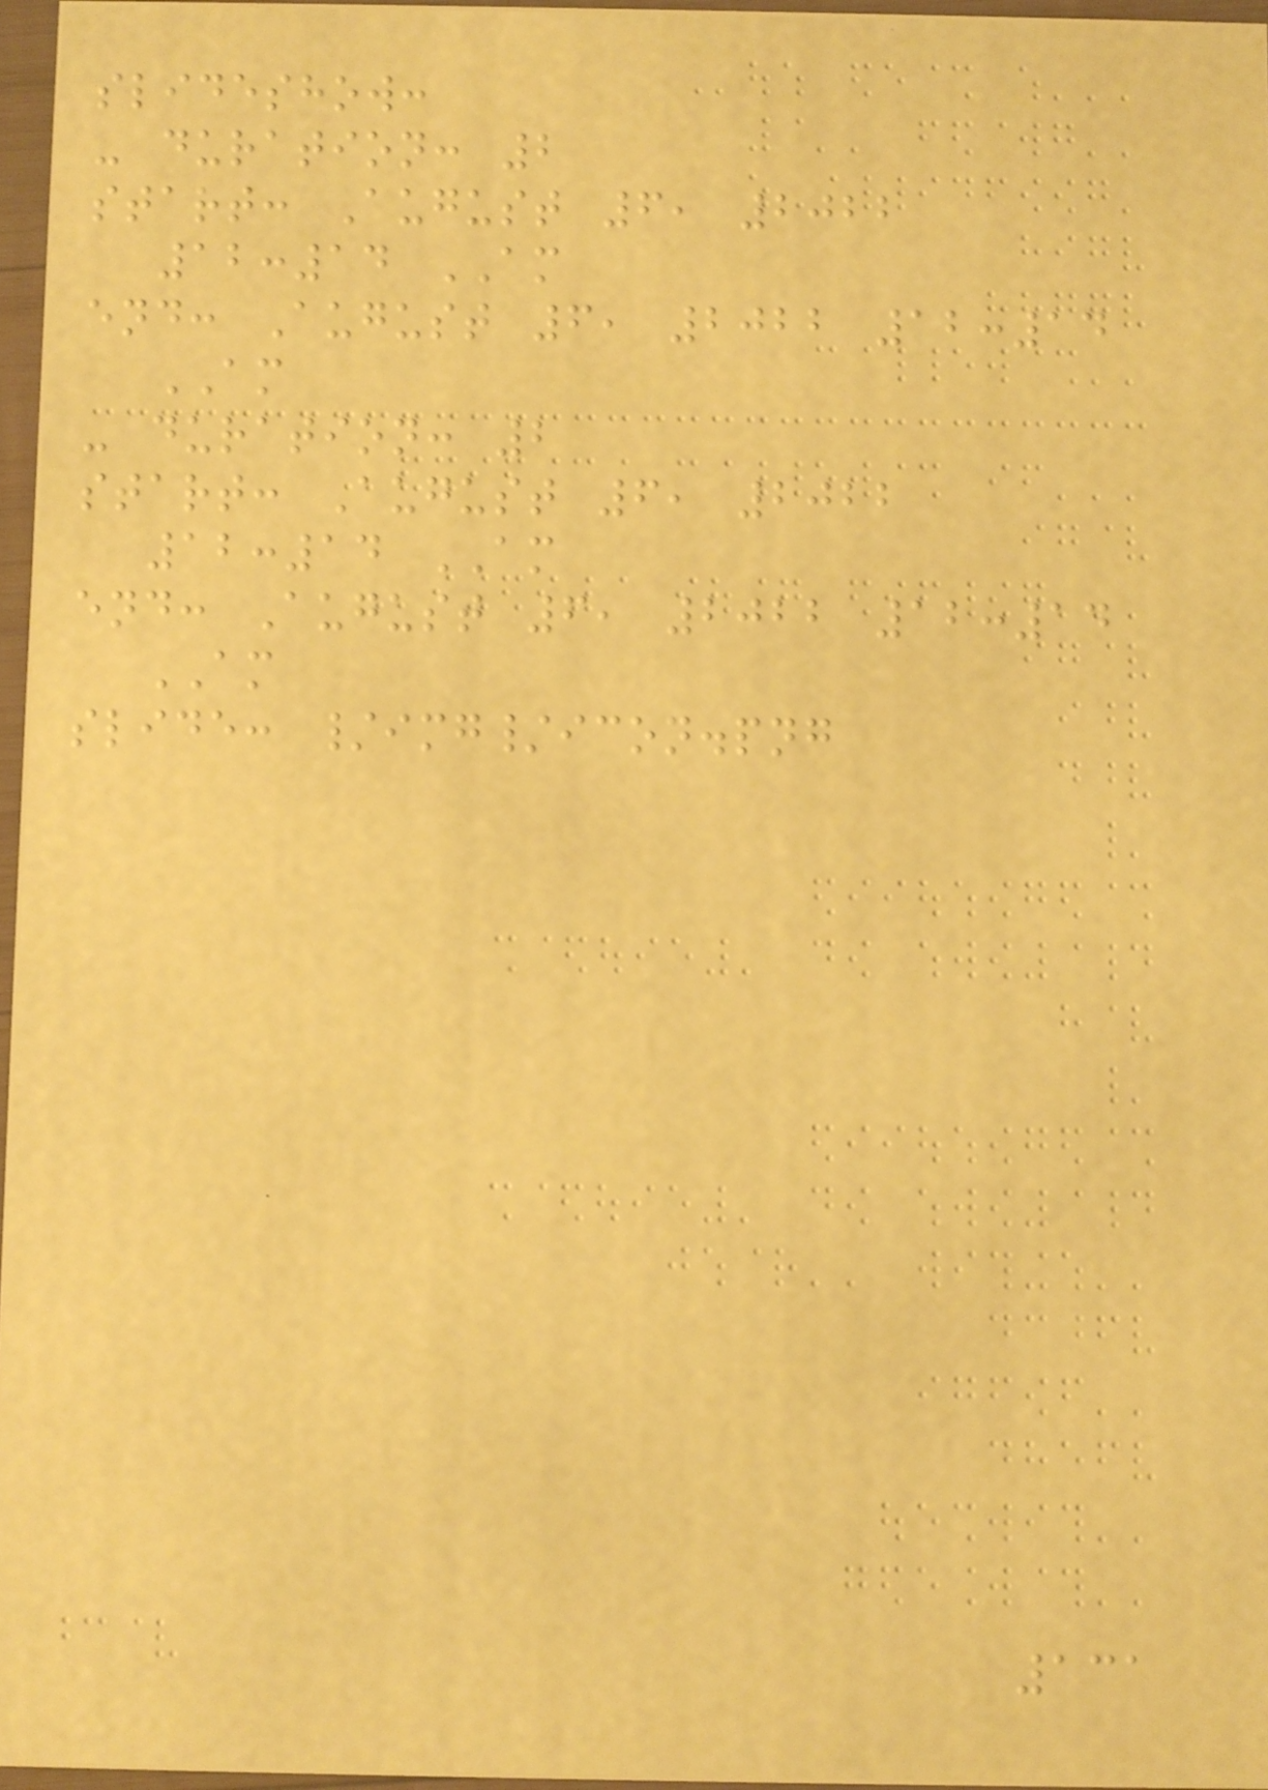slideshow:
- duration: 2
start: August 6, 2022
12:14 AM
end: August 6, 2022 12:14
AM
- duration: 2
start: August 6, 2022
12:14 AM
end: August 6, 2022 12:14
AM
slide: /img/icon.png
131
